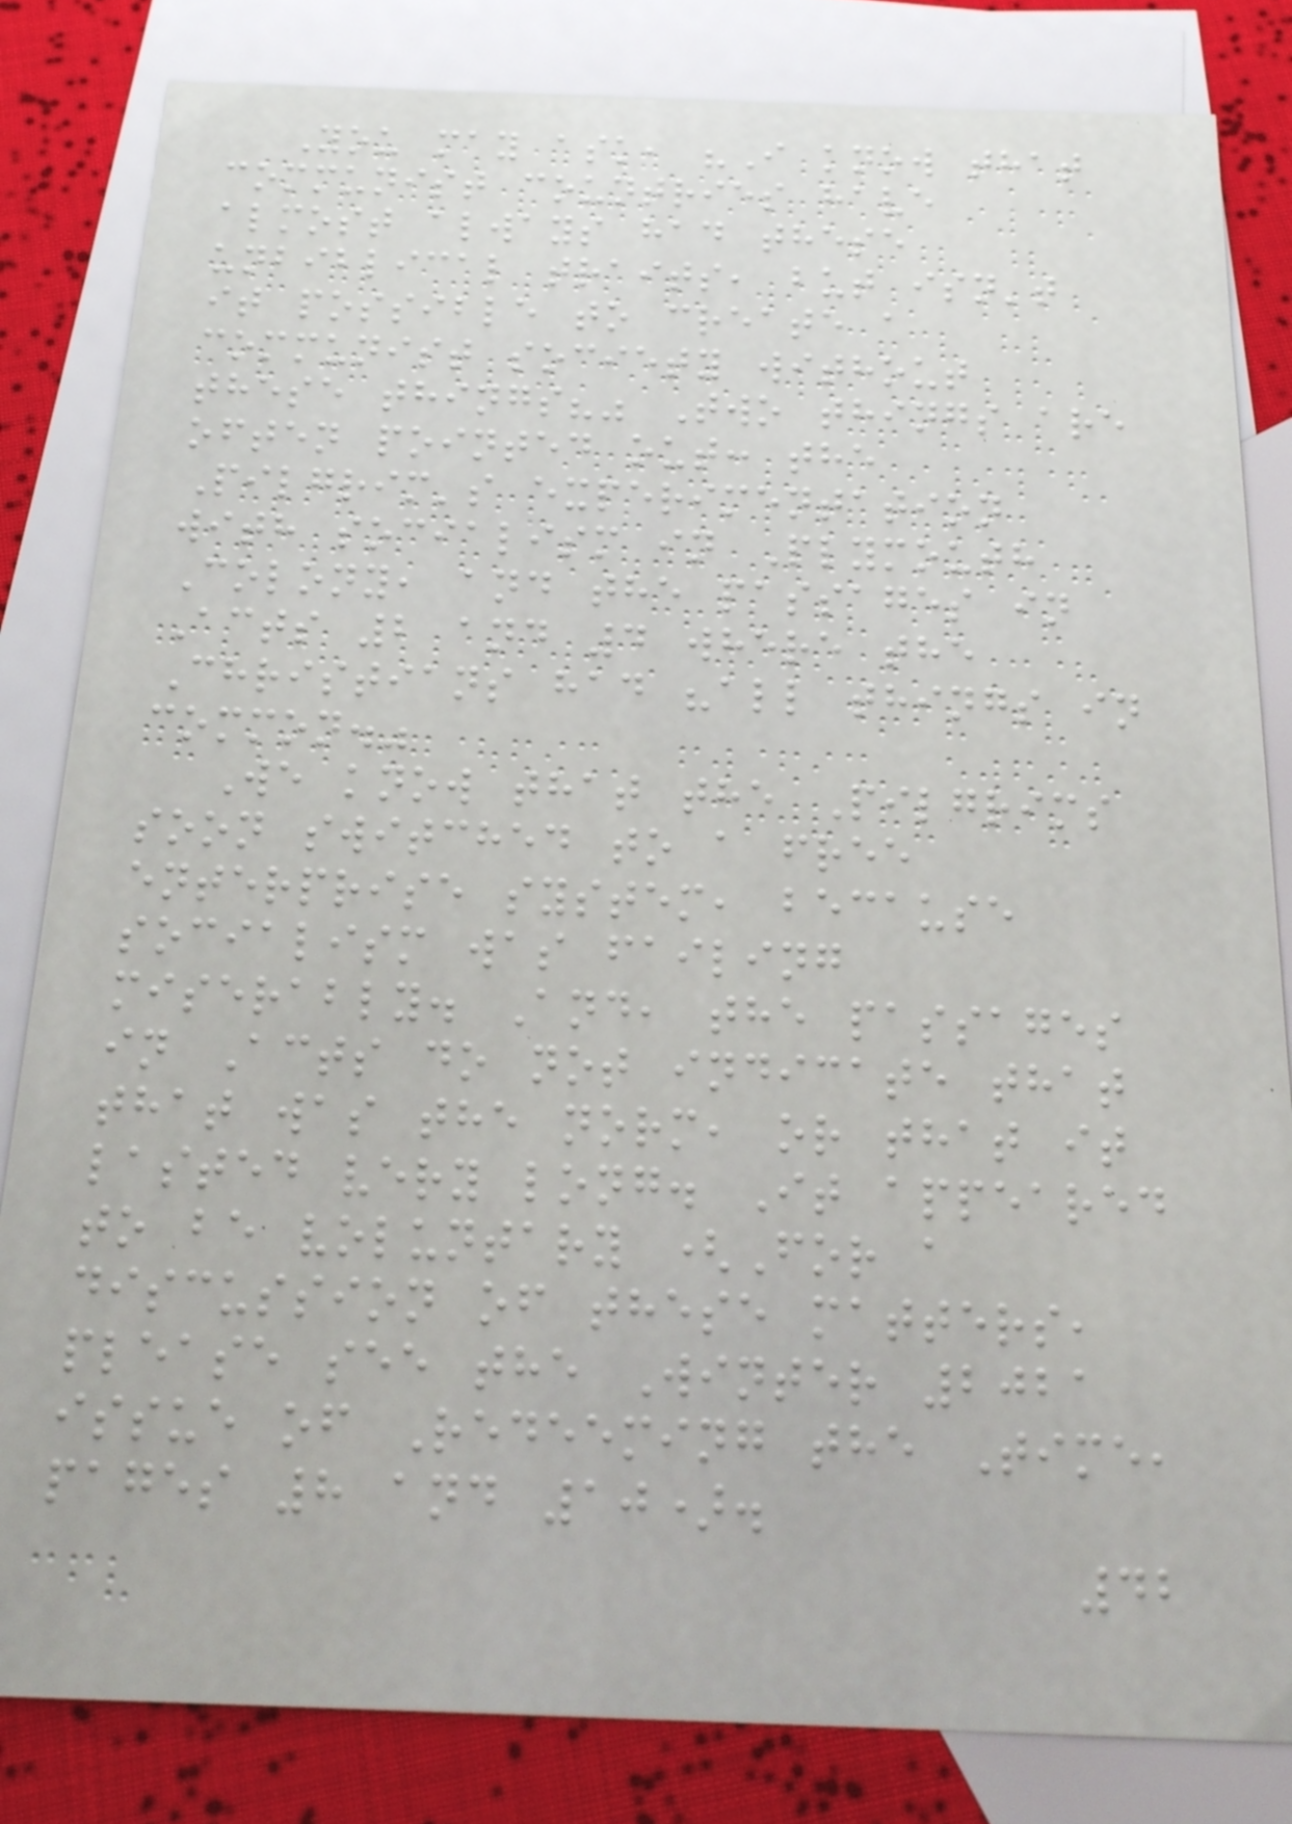You may ask, "I know that
communist countries have
almost always had these
unbiblical traits, but isn't
it possible to create a
communist society without
these things?" Two things are
often pointed out: the
Pilgrim's experimentation
with socialism in Plymouth
Colony, and the passages in
Acts 2 and 4 where the
Christians had "all things in
common."
We know that the Pilgrims
soon switched to a free
enterprise system, because
socialism was failing
miserably. And, the passages
in Acts do not indicate that
that was the norm, or that it
lasted very long. It appeared
to be voluntary (For a
discussion of these matters,
please see the Winter 2021
issue of Redeeming the Time,
pages 8 and 10).
42
